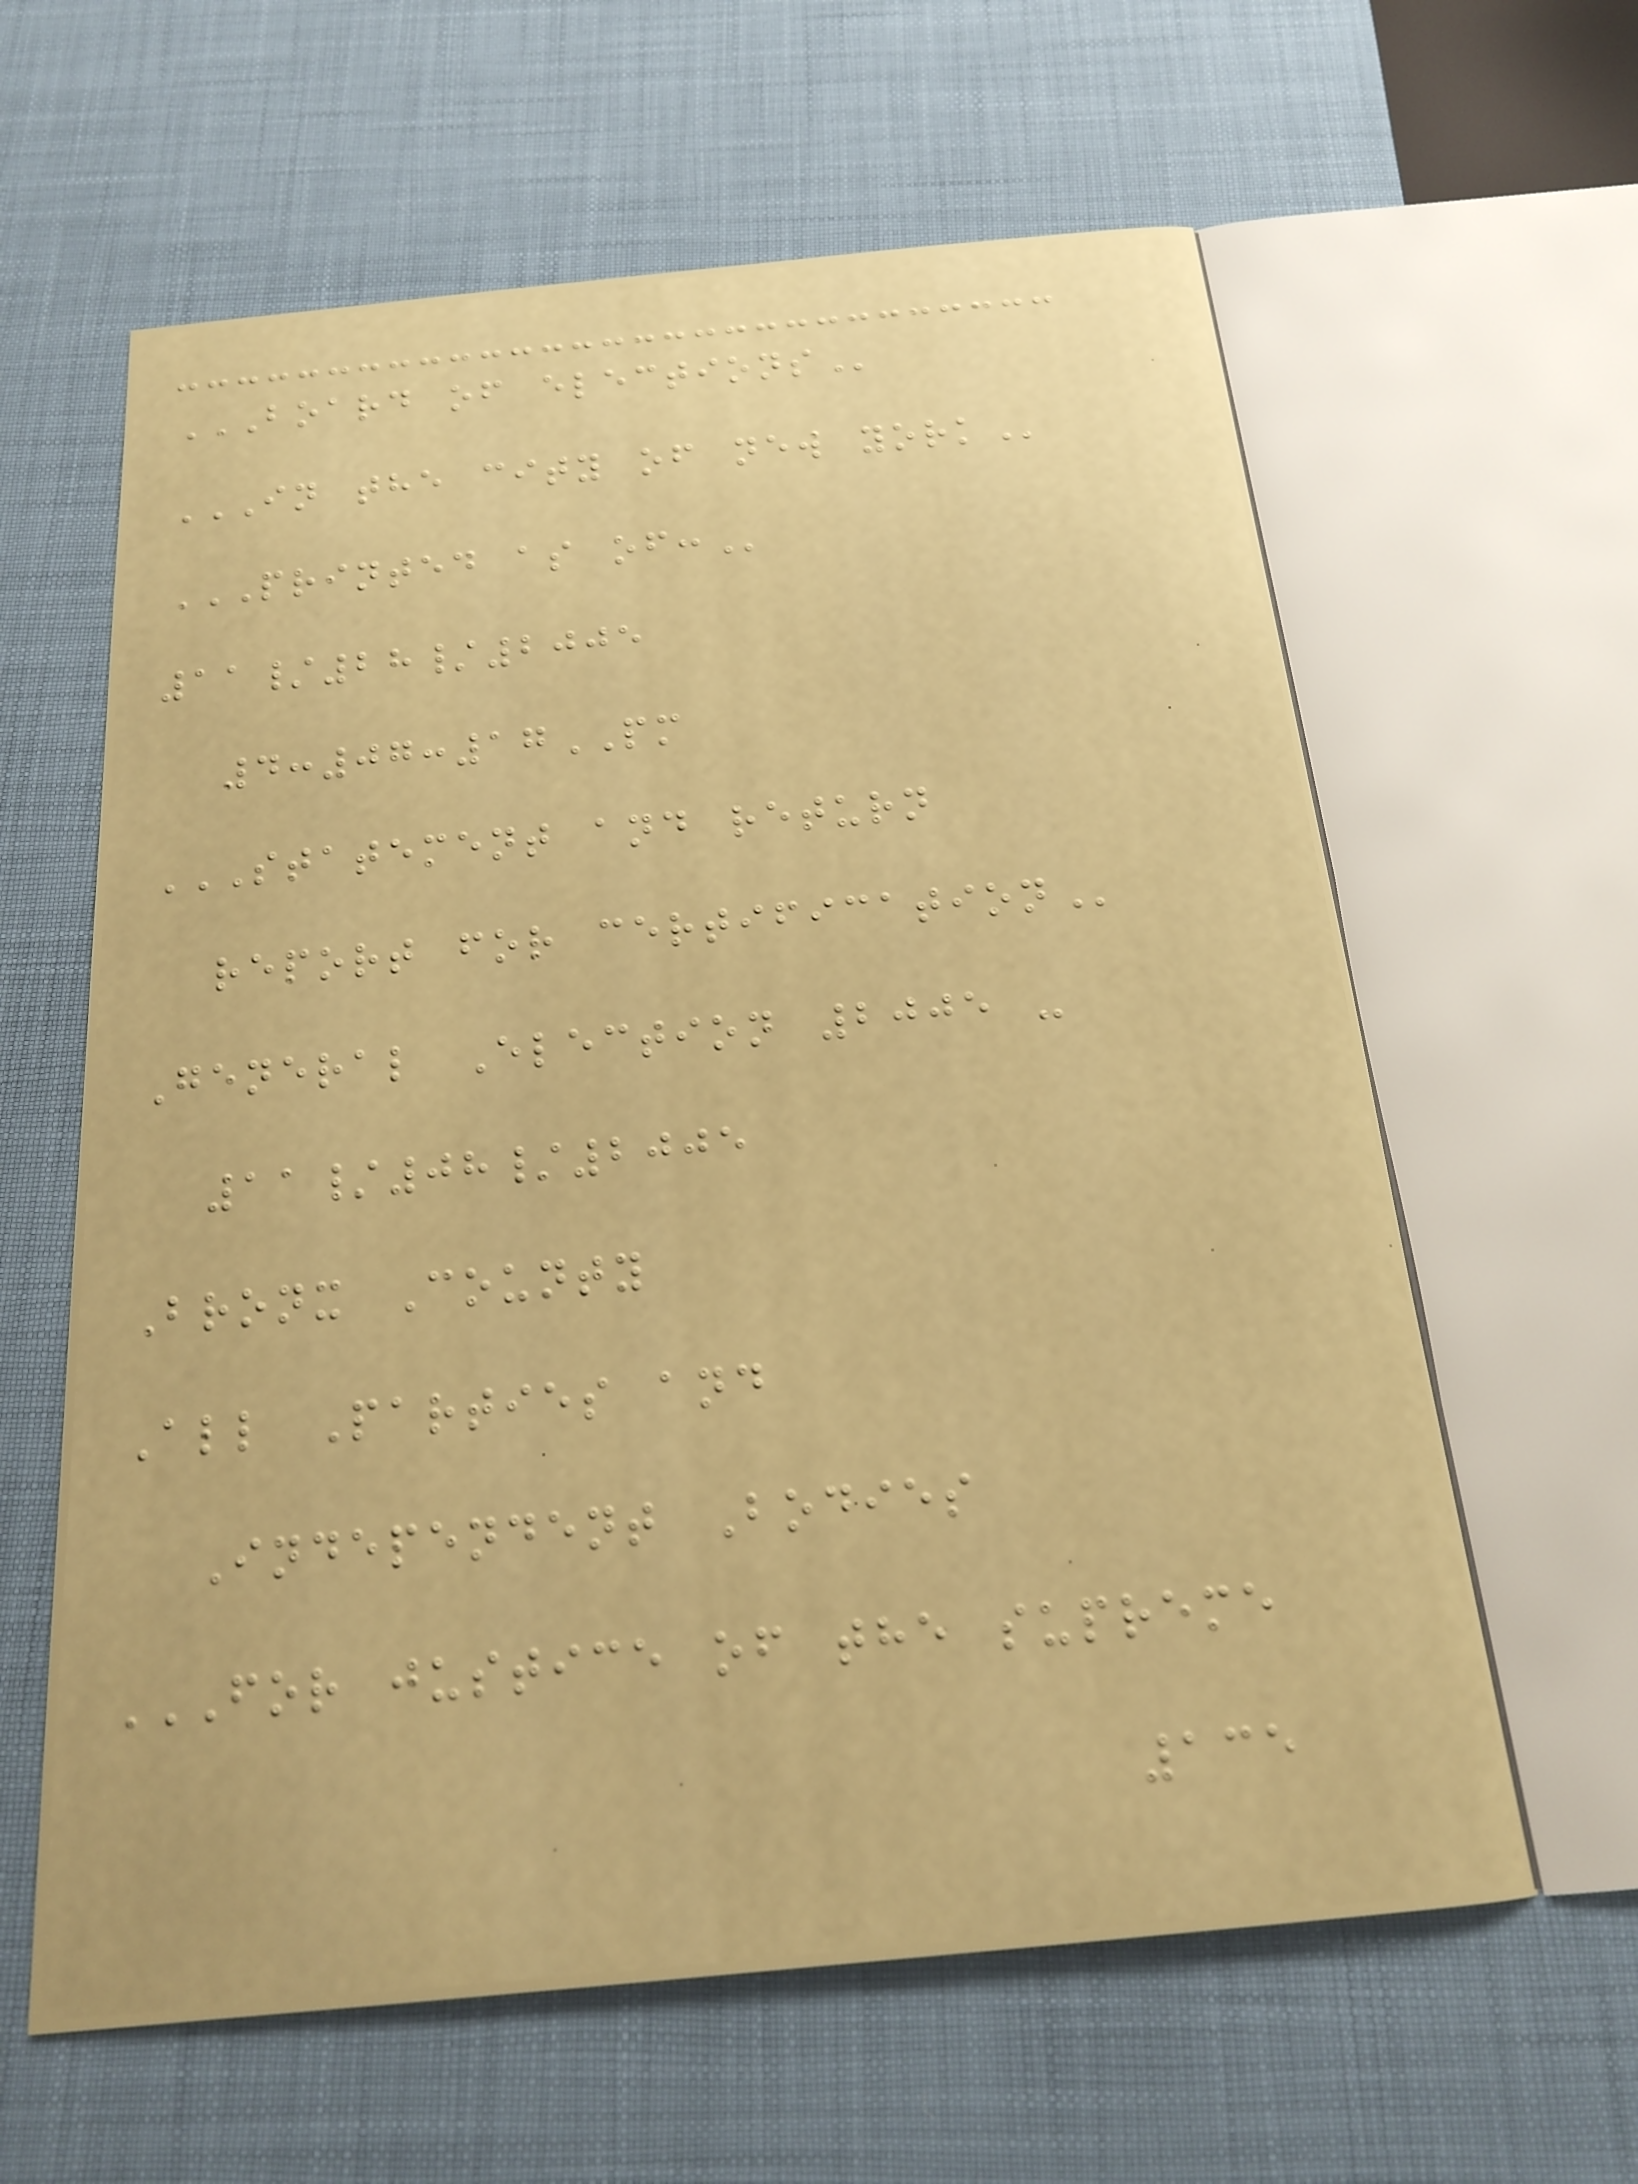BOARD OF ELECTIONS
IN THE CITY OF NEW YORK
PRINTED AS OF:
11/28/2005
4:07:17PM
STATEMENT AND RETURN
REPORT FOR CERTIFICATION
General Election 2005 -
11/08/2005
Bronx County
All Parties and
Independent Bodies
FOR JUSTICE OF THE SUPREME
135
